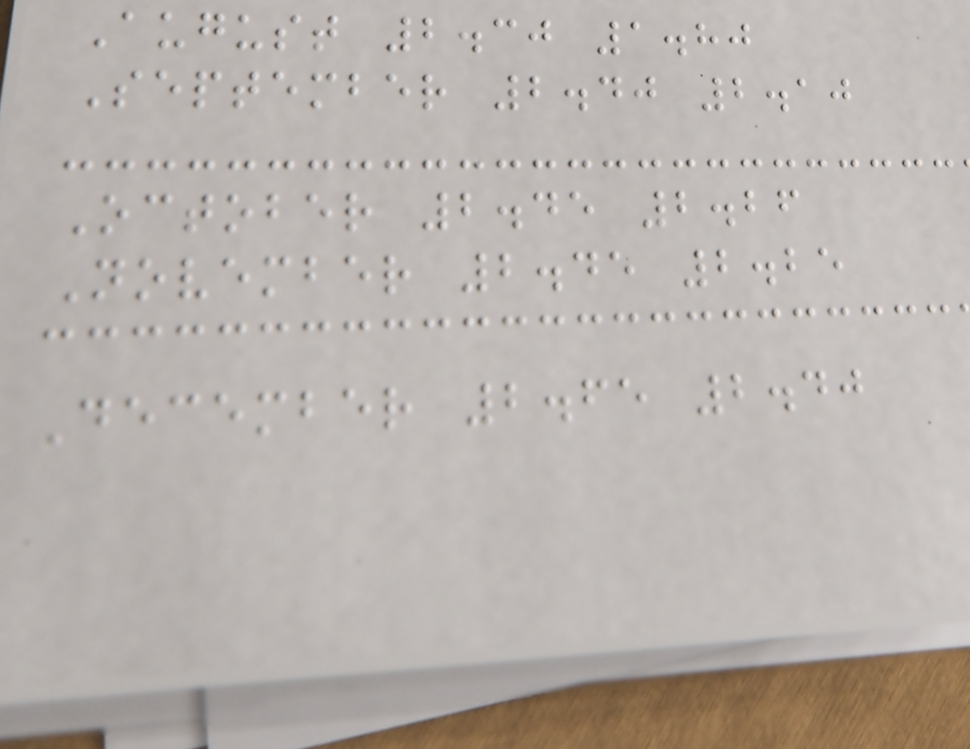August 2.30 1.80
September 2.40 2.10
October 2.45 2.26
November 2.45 2.25
December 2.65 2.40
